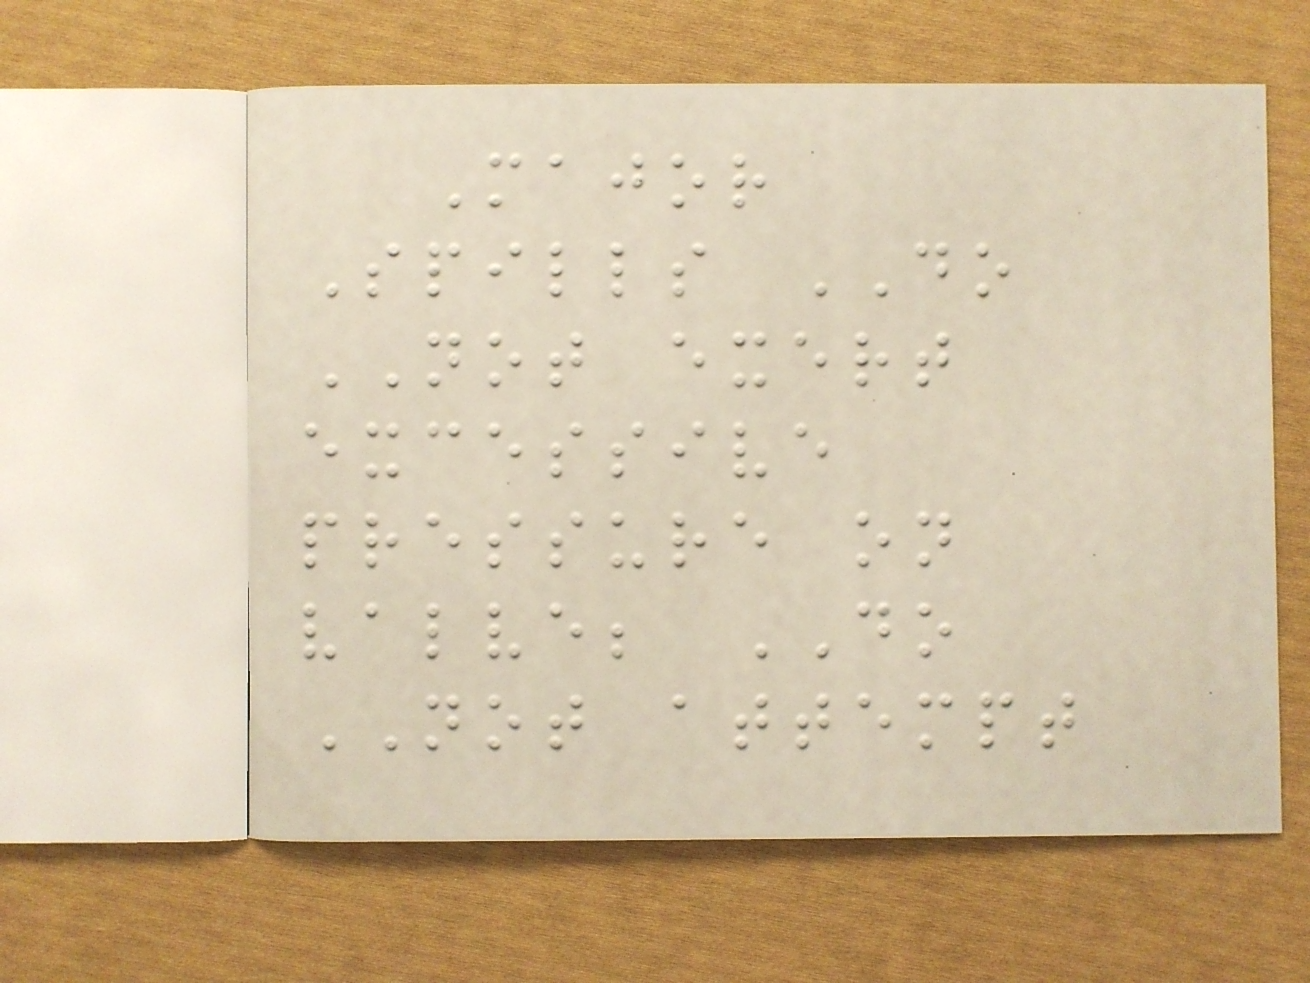Major
Spills DO
NOT exert
excessive
pressure on
valve; DO
NOT attempt
